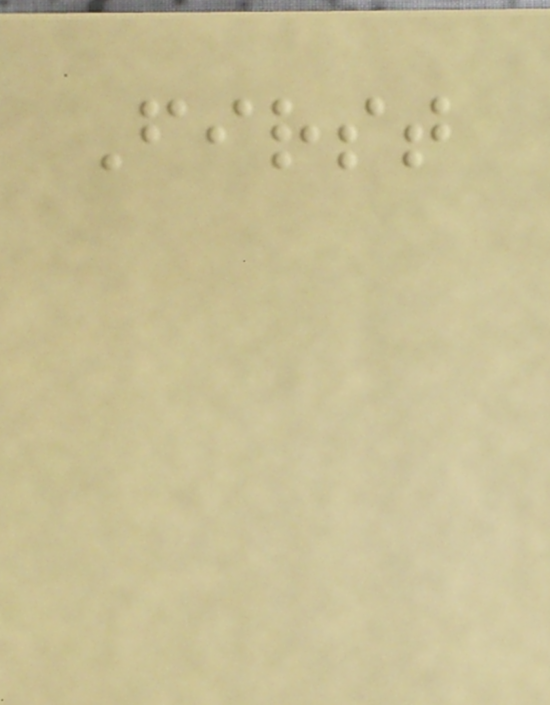First
